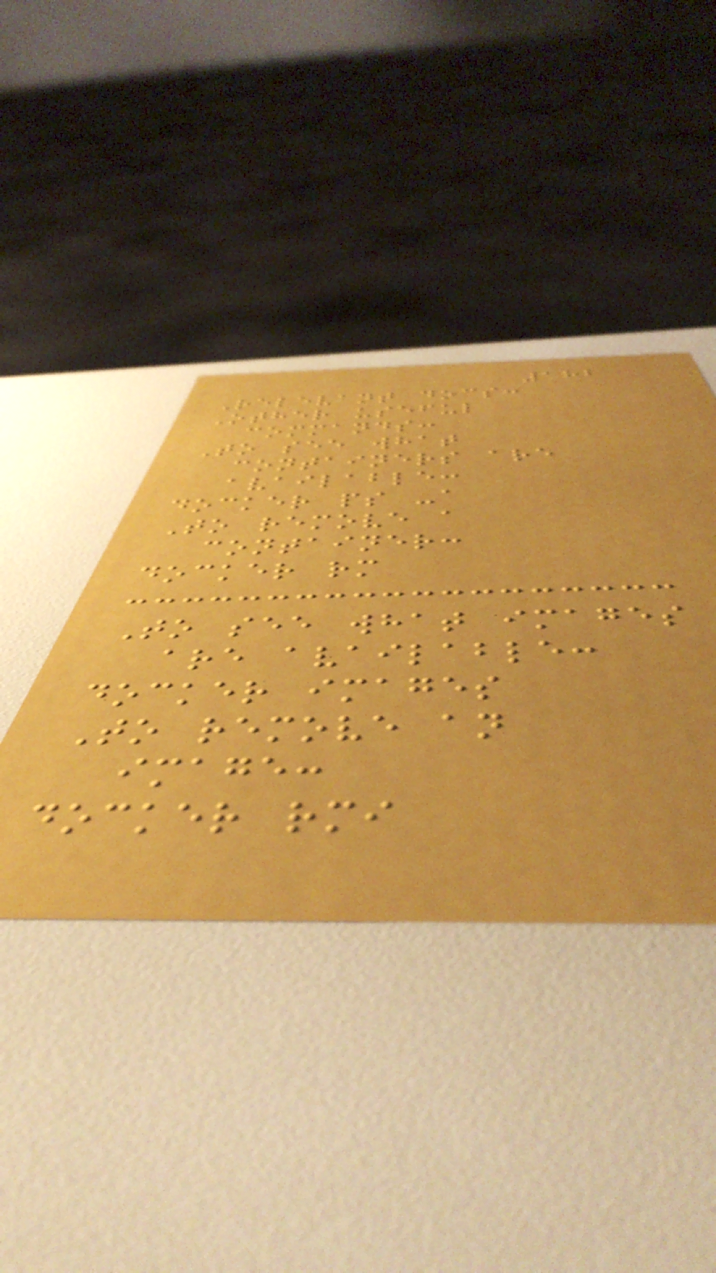182
Relevant docs:
Other useful
commands:
To see what
containers are
available:
docker ps -a
To remove a
container:
docker rm
To see what images
are available:
docker images
To remove an
image:
docker rmi
